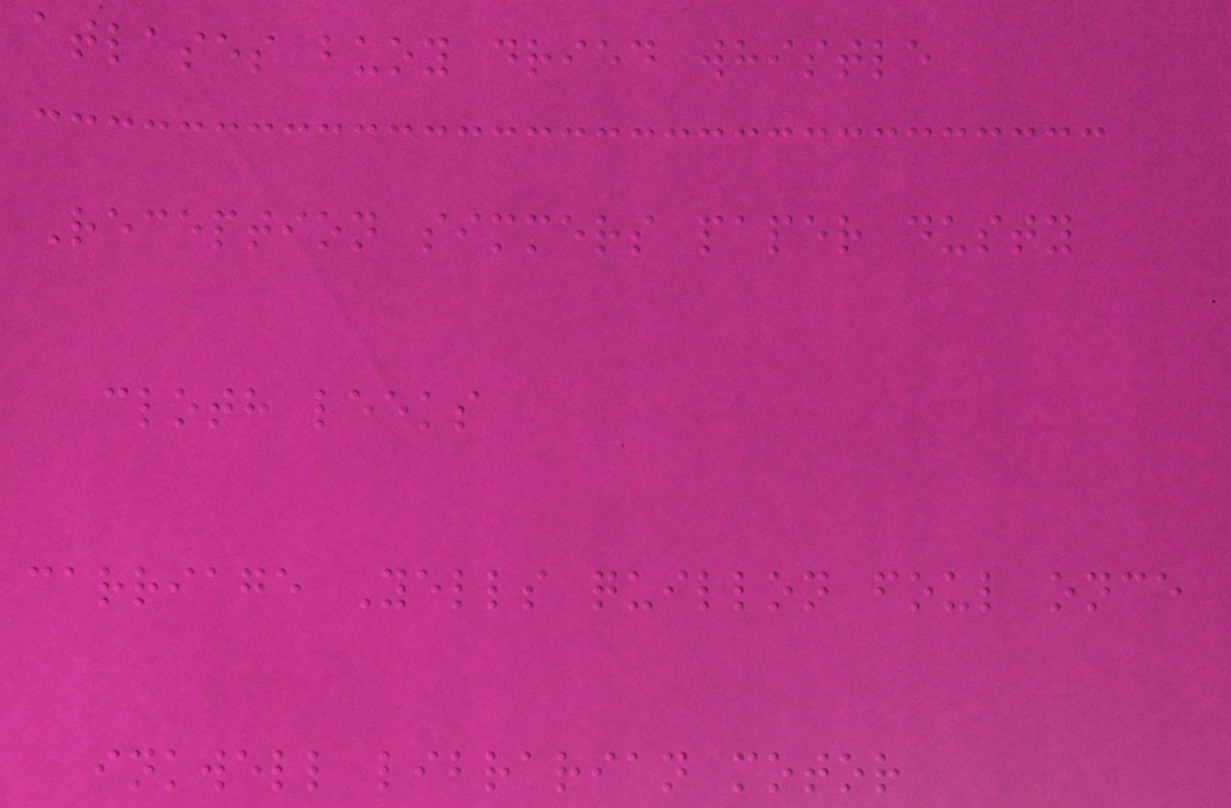atlases buoy dried whistle
Reception simmers paper dusty
cloth leeks
carriage Yells quillon foul once
inkwell librarian motor
